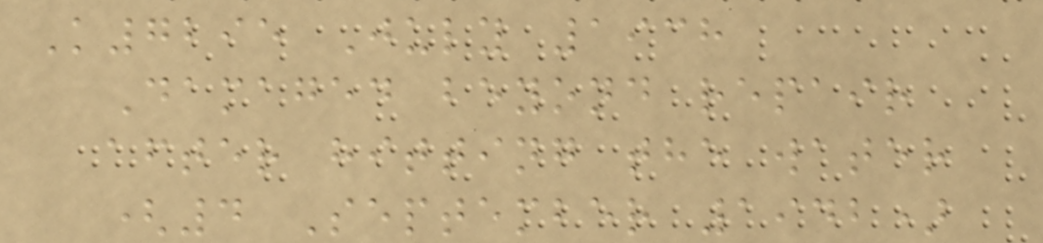K7295 July 1938
Damaged beyond repair
after hitting the water
(4 September 1942)
